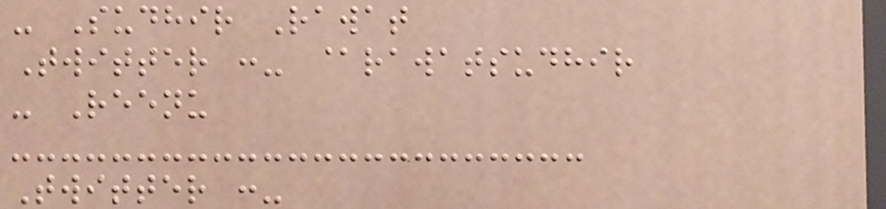- Sudhir Rawat
Twitter :- @rawatsudhir
- Reenu
Twitter :-
